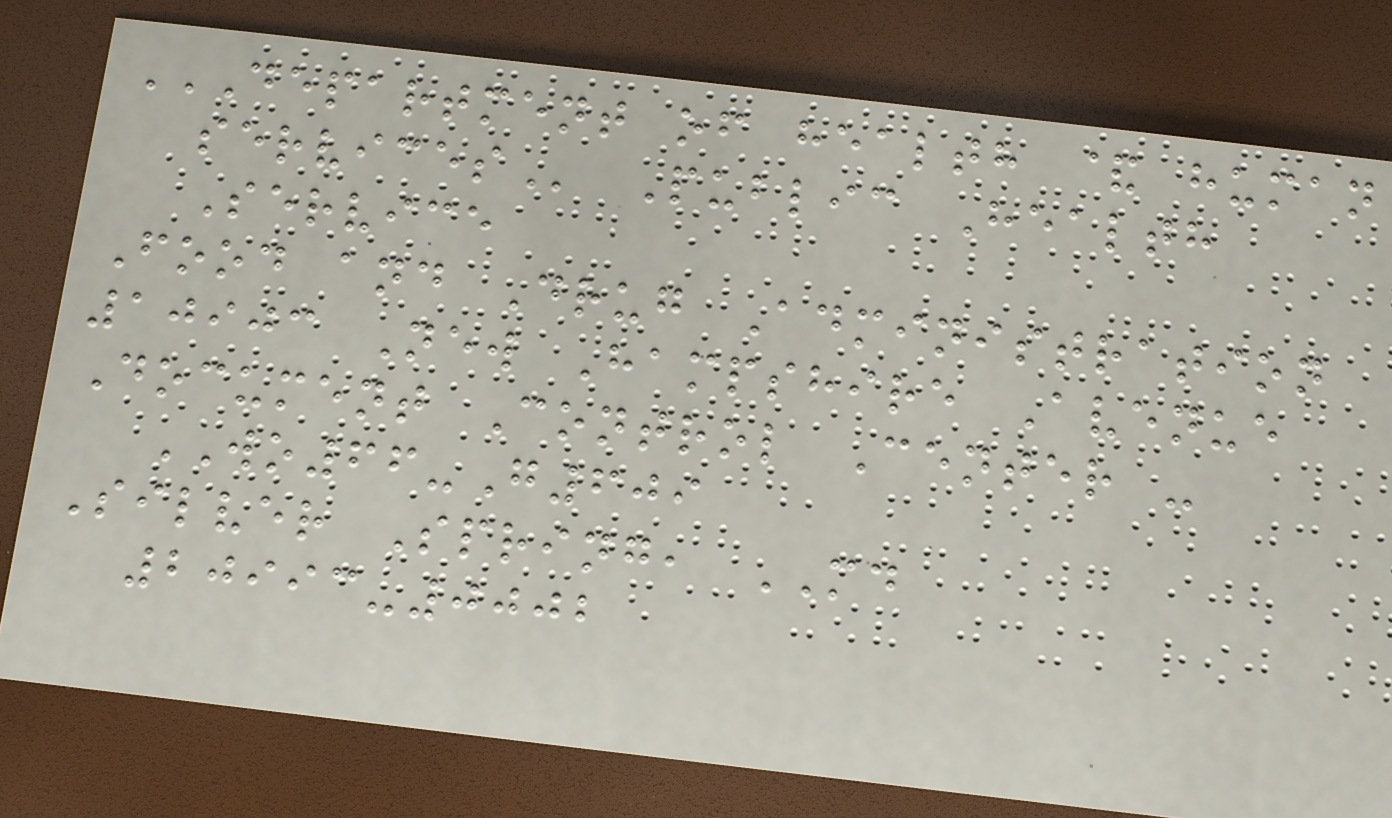DEPARTMENT OF HEALTH & HUMAN
SERVICES Public Health
Service
Food and Drug Administration
10903 New Hampshire Avenue
Document Control Center -
WO66-G609
Silver Spring, MD
20993-0002
